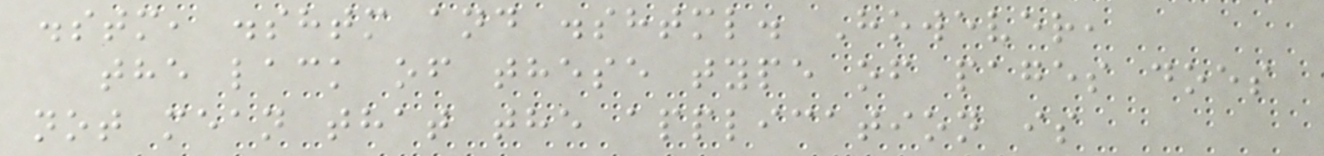.stm, .shtm and .shtml. However,
the lack of these type of pages does
not mean that the application is
